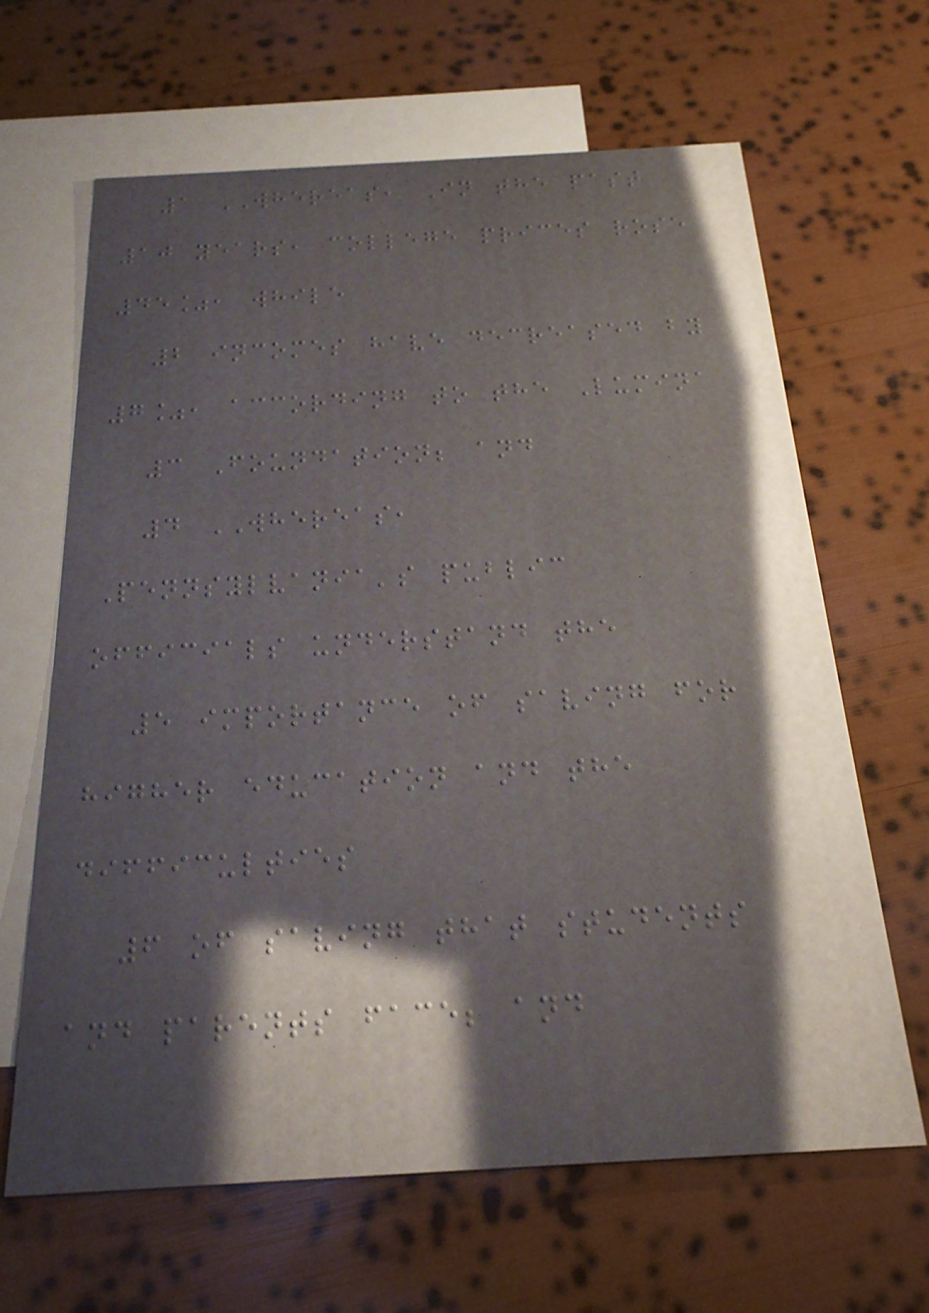1 WHEREAS, In the past
10 years, college prices rose
45%, while
2 incomes have decreased by
7%, according to the Lumina
3 Foundation; and
4 WHEREAS,
Pennsylvania's public
officials understand the
5 importance of saving for
higher education and the
difficulties
6 of saving that students
and parents face; and
